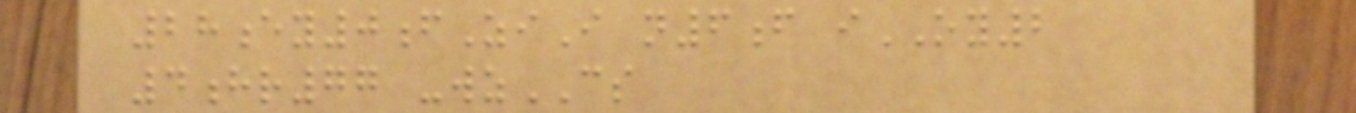28ey0fZiI n6f iOY2
4hr77 -wzCS
